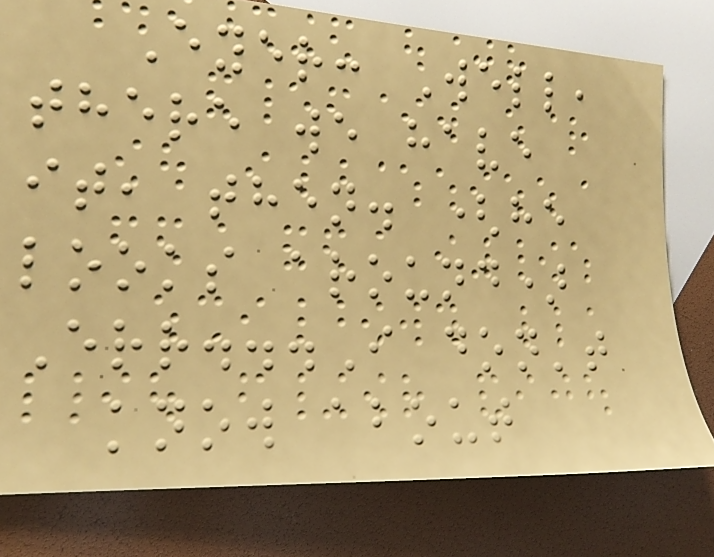Eyer: Well,
there we have
it, then. (he
looks around)
Err...I don't
know about
